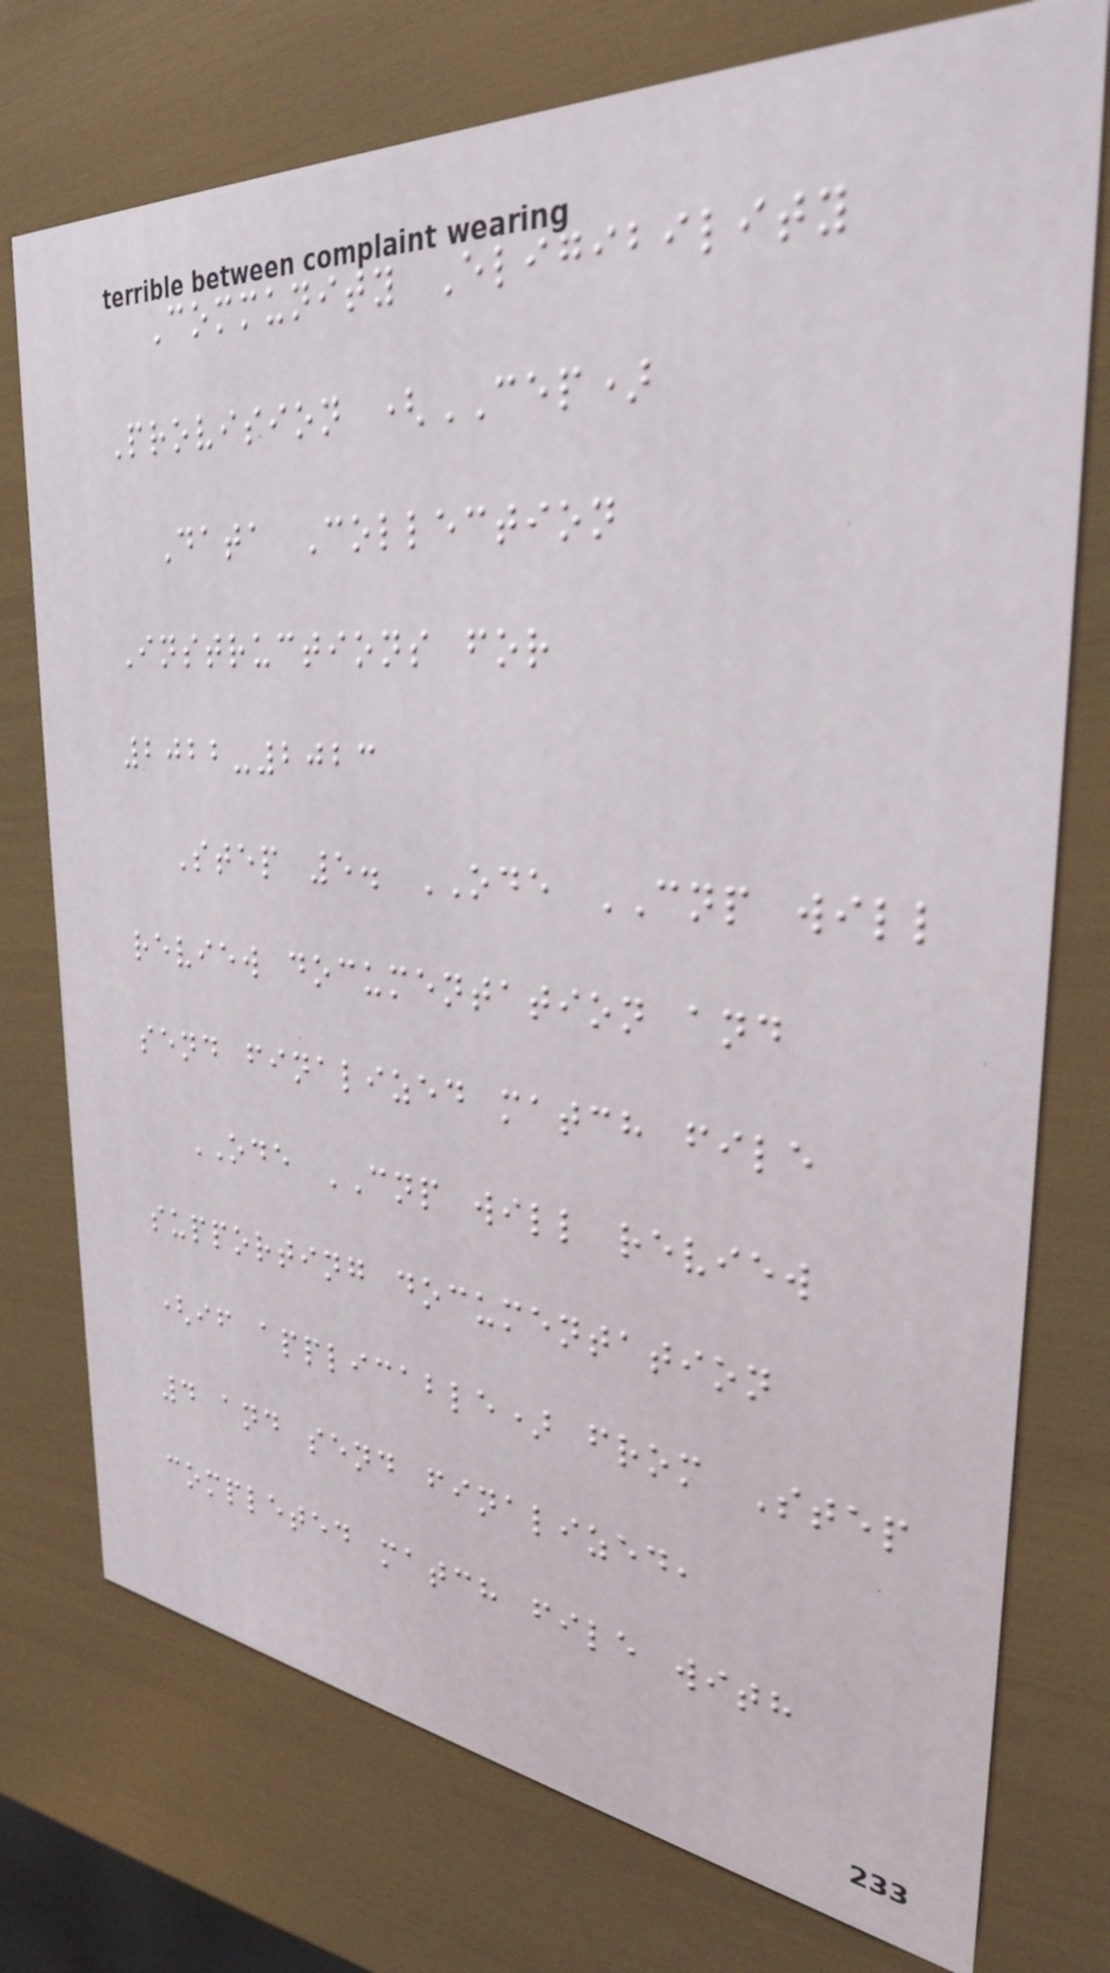Community Eligibility
Provision (CEP)
Data Collection
Instructions for
2022-2023
Step 5. ODE CNP will
review documentation and
send finalized match file
ODE CNP will review
supporting documentation
(if applicable) from Step
4 and send finalized,
completed match file with
